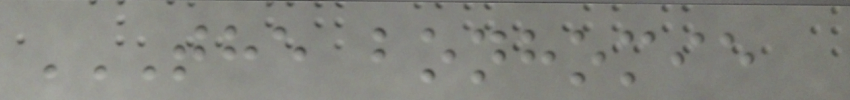THE BONHOMIE
